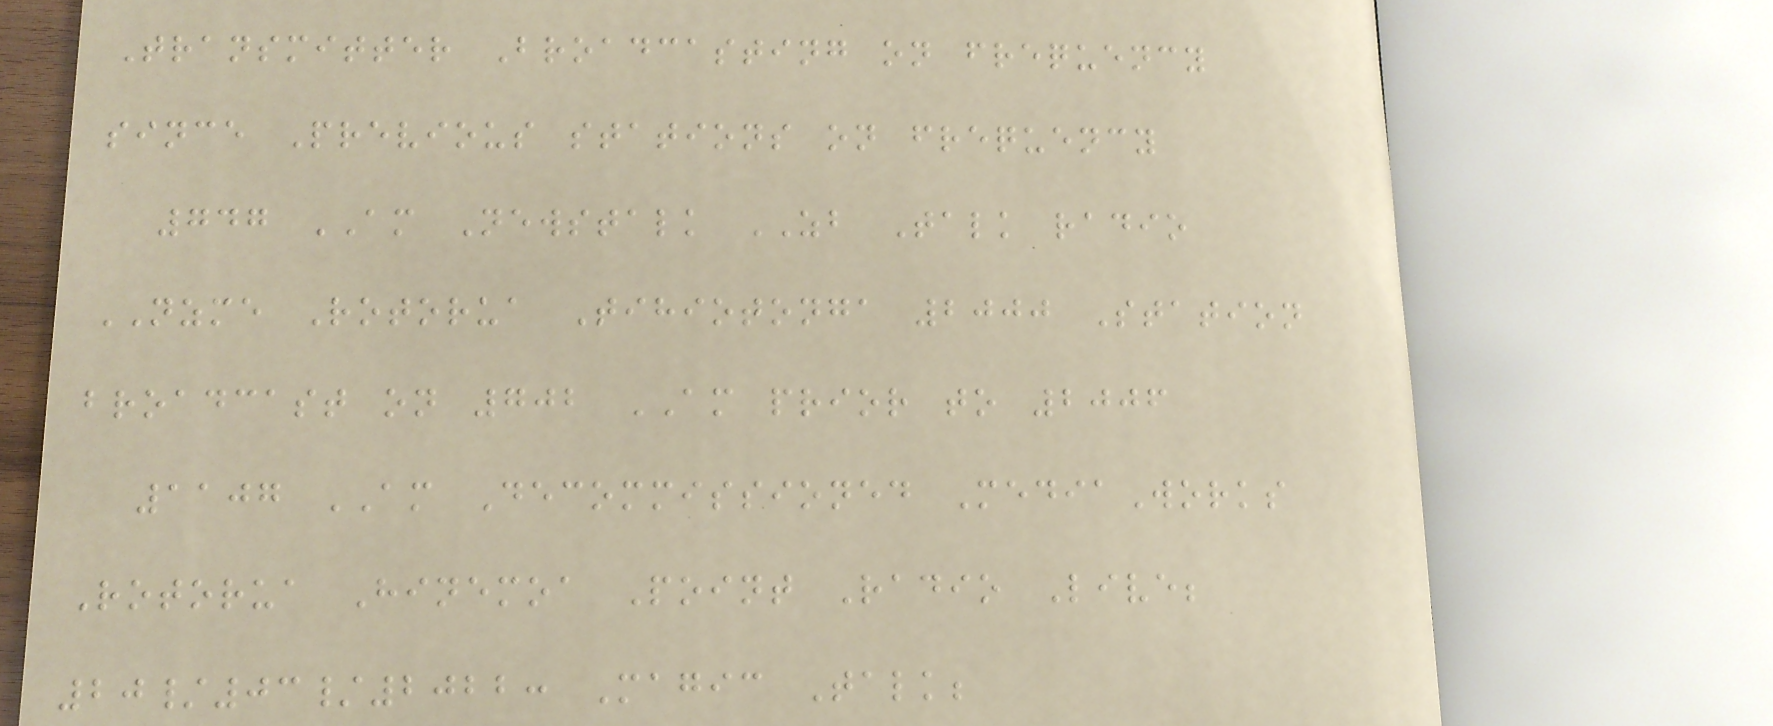Transmitter Broadcasting on frequency
since Previous stations on frequency
747 AM Newstalk ZB Talk radio
NZME Rotorua Tihiotonga 2000 Station
broadcast on 702 AM prior to 2006
1107 AM Decommissioned MediaWorks
Rotorua Hinemoa Point Radio Live;
20/03/2022: Magic Talk;
